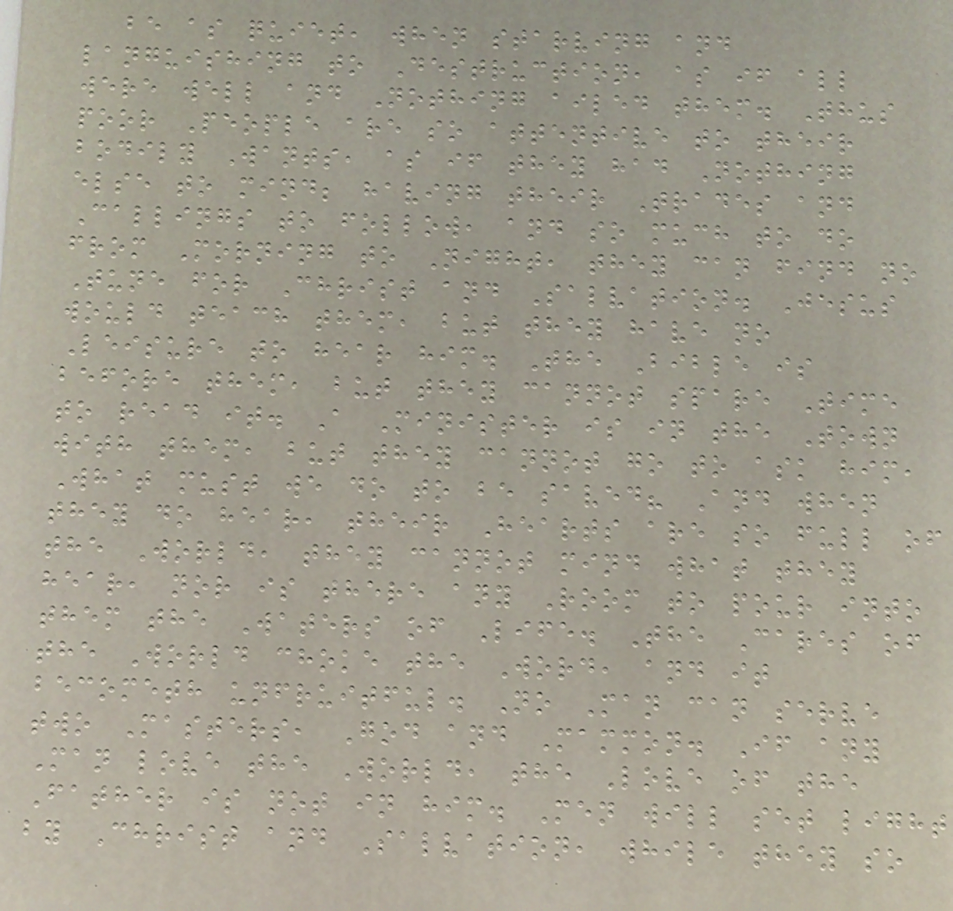be as quiet, when starving and
languishing to Destruction, as if all
were well and Nothing ailed them. Thus
poor People are so attentive to their
bodily Wants, as if they had Nothing
else to mind; having their Trades and
Callings to follow, and so much to do
from Morning to Night, they can find no
Tune for Christ and Salvation. Jesus
would teach them, but they have no
Leisure to hear him. The Bible is
before them, but they cannot spare Time
to read it. A Minister is in the Town
with them, but they cannot go to ask him,
What must we do to be saved? And when
they do hear, their Hearts are so full of
the World, they cannot mind what they
hear, nor is there any Room to pour into
them the Waters of Life. The Cares of
the World choke the Word, and it
becometh unfruitful. No Man can serve
two Masters, God and Mammon. If any
Man love the World, the Love of the
Father is not in him. Men will set light
by Christ and Salvation, while they so
